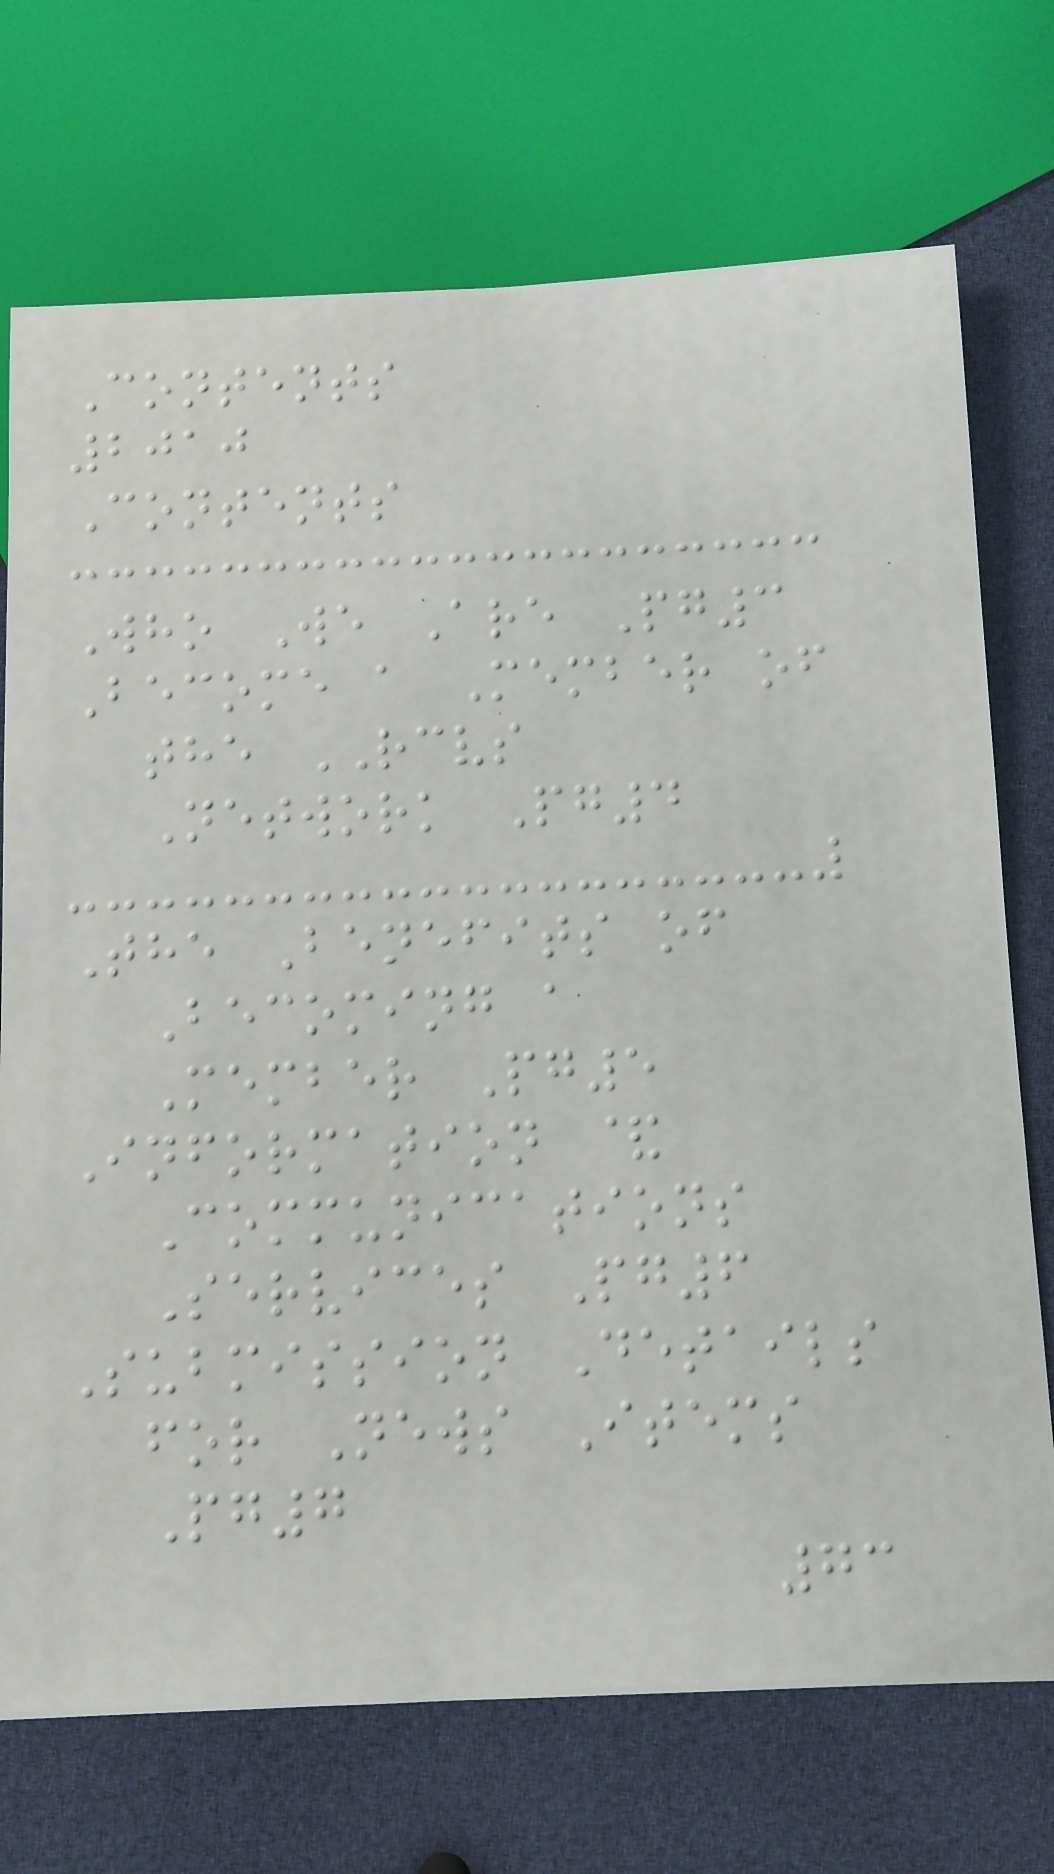Contents
2010
Contents
Who We Are Pg3
Become a Member of
the RCVS
Network Pg4
The Benefits of
Becoming a
Member Pg5
Information &
Communications
Services Pg6
Submission Details
for News Items
Pg7
73
